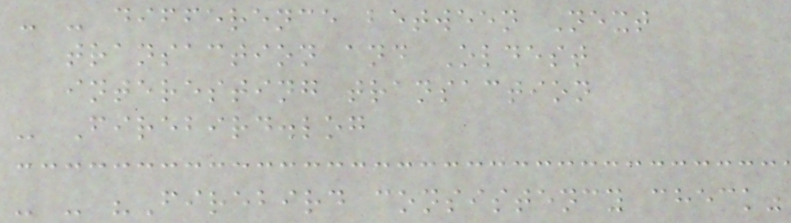- - difference between Next
transaction and Oldest
interesting transaction
- Firebird.log
- - "Firebird consistency check"
